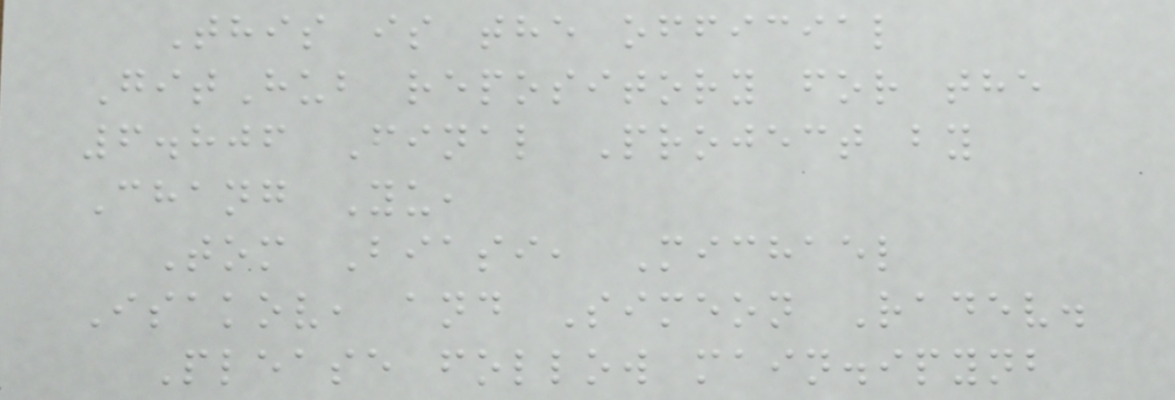This is the official
GitHub repository for the
6.806 Final Project by
Chang Yu,
Tom Biasi, Michael
Isakov, and Simeon Radev.
Please follow main.ipynb
